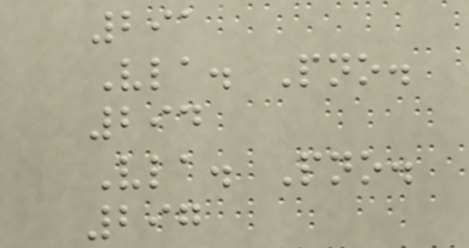291
Vla. Pno.
294
Vla. Pno.
297
